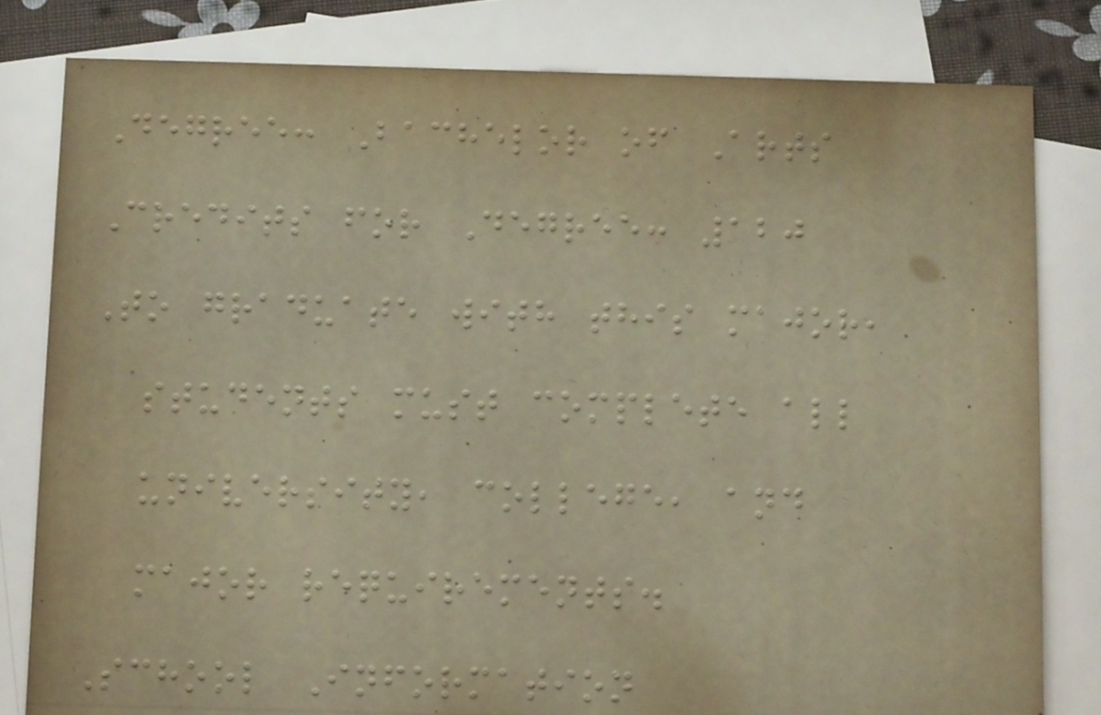Degree: Bachelor of Arts
Credits for Degree: 120
To graduate with this major,
students must complete all
university, college, and
major requirements.
School Information
